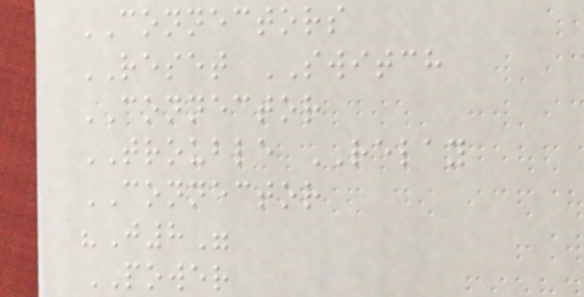CONNECTORS
RESET SWITCH
CONNECTOR
TROUBLE RELAY
CONNECTOR
"J8"
POWER
